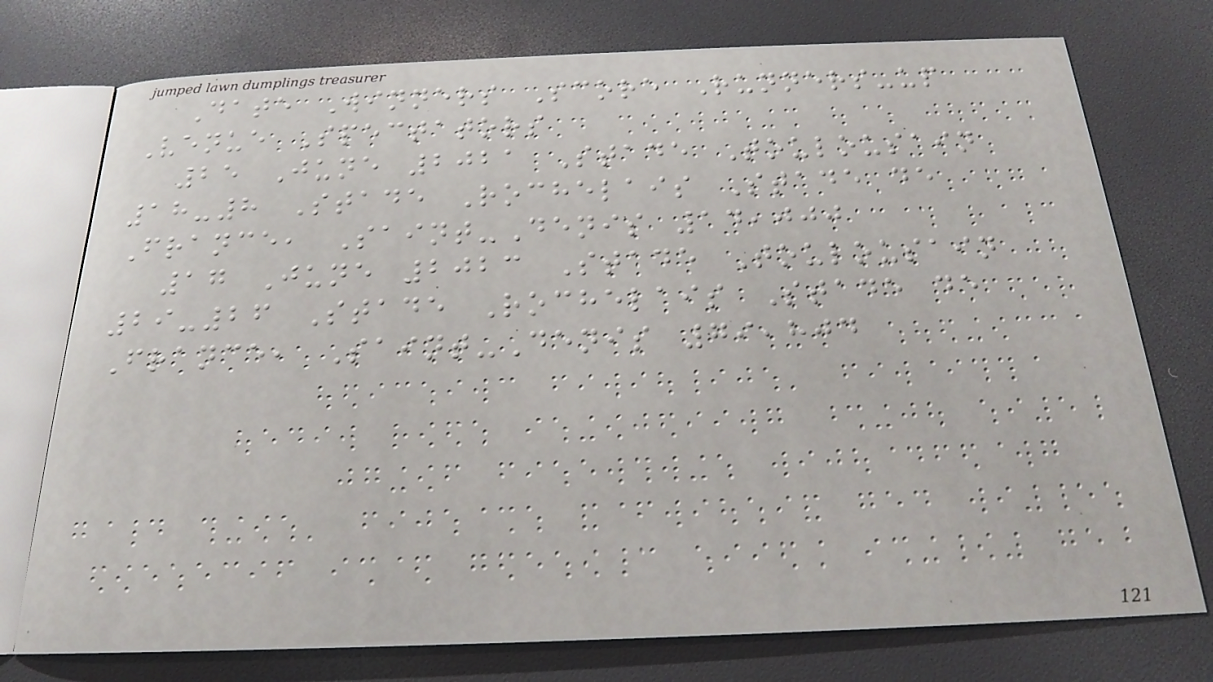Date Winners Score Runners-up
Venue Spectators
25 June 2021 Stade Toulousain
18-8 Stade Rochelais Stade de
France, Saint-Denis 14,000
17 June 2023 Stade Toulousain
29-26 Stade Rochelais Stade de
France, Saint-Denis 79,804
